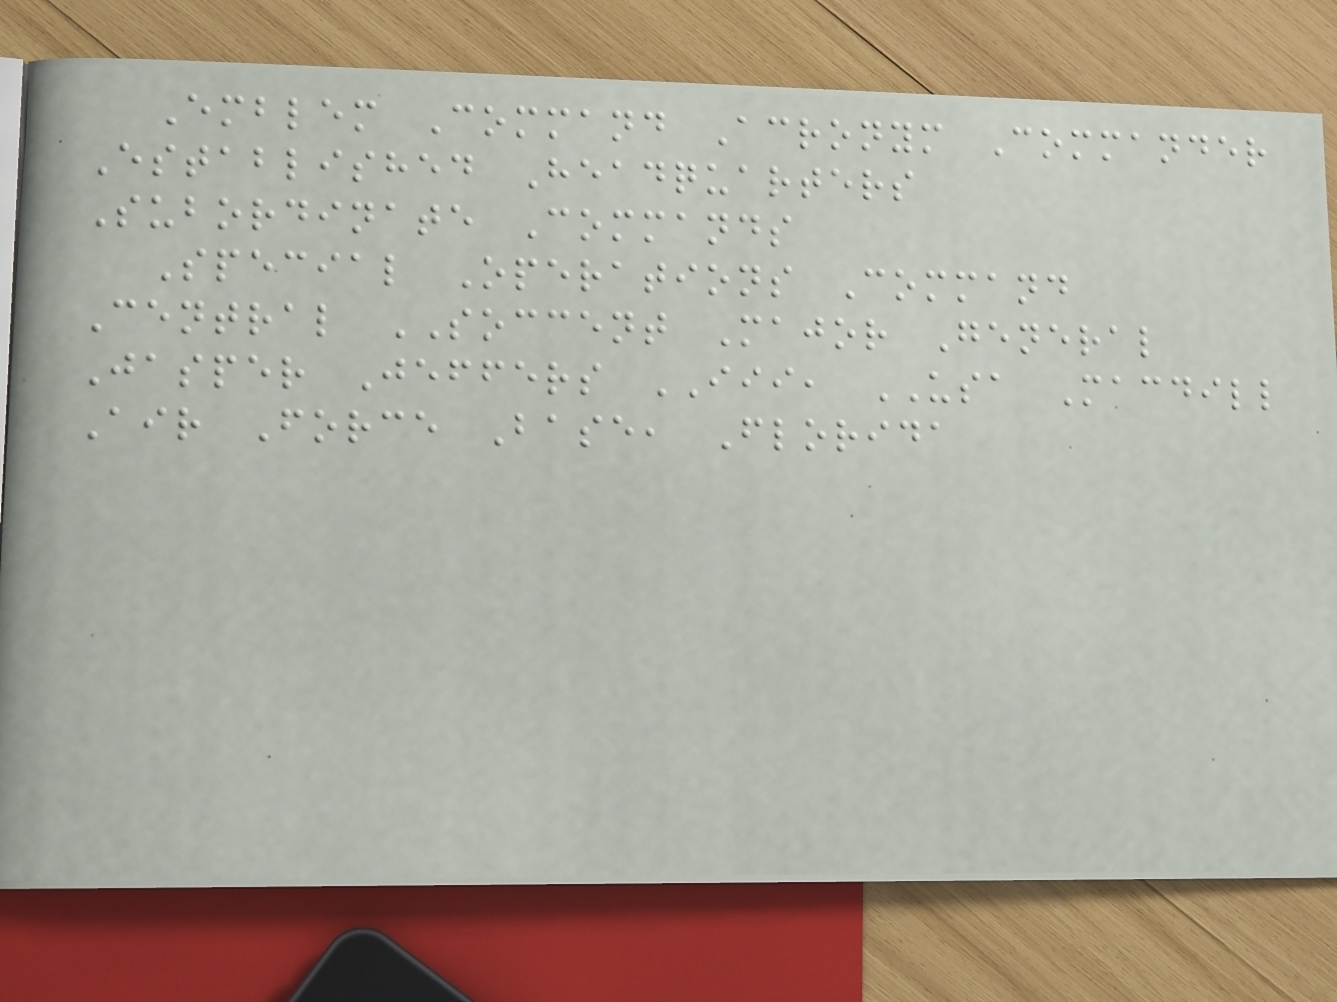Emblem Command Acronym Commander
Established Headquarters
Subordinate Commands
Special Operations Command
Central SOCCENT Major General
Jasper Jeffers III, USA Macdill
Air Force Base, Florida
